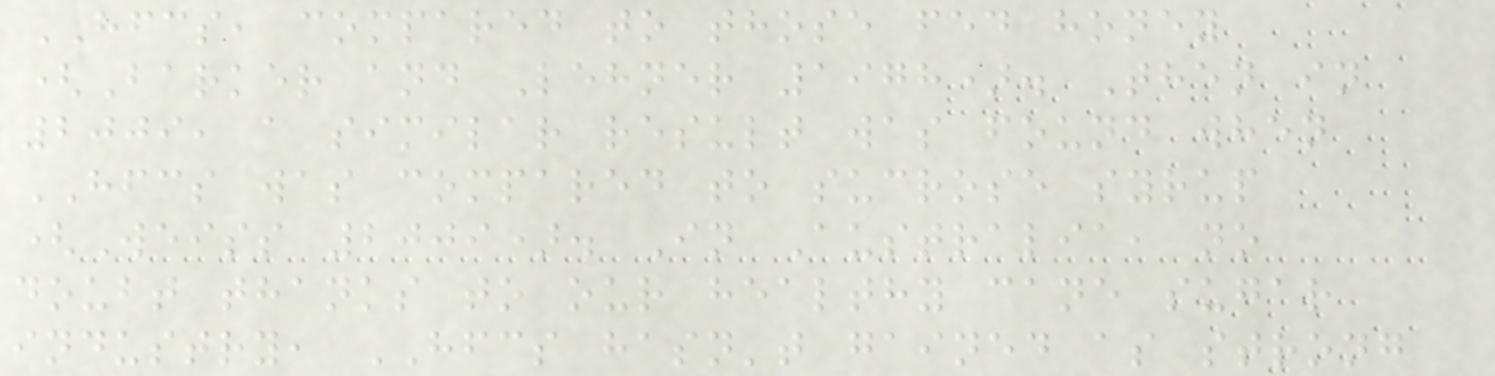HFCS, compared to those fed honey
(Barker and Lehner 1978). Then in
2009, a similar result was found when
HFCS was compared to sucrose syrup
(Weiss 2009). In Australia, no
doubt thanks to our healthy cane sugar
industry, HFCS hasn't gained as strong
